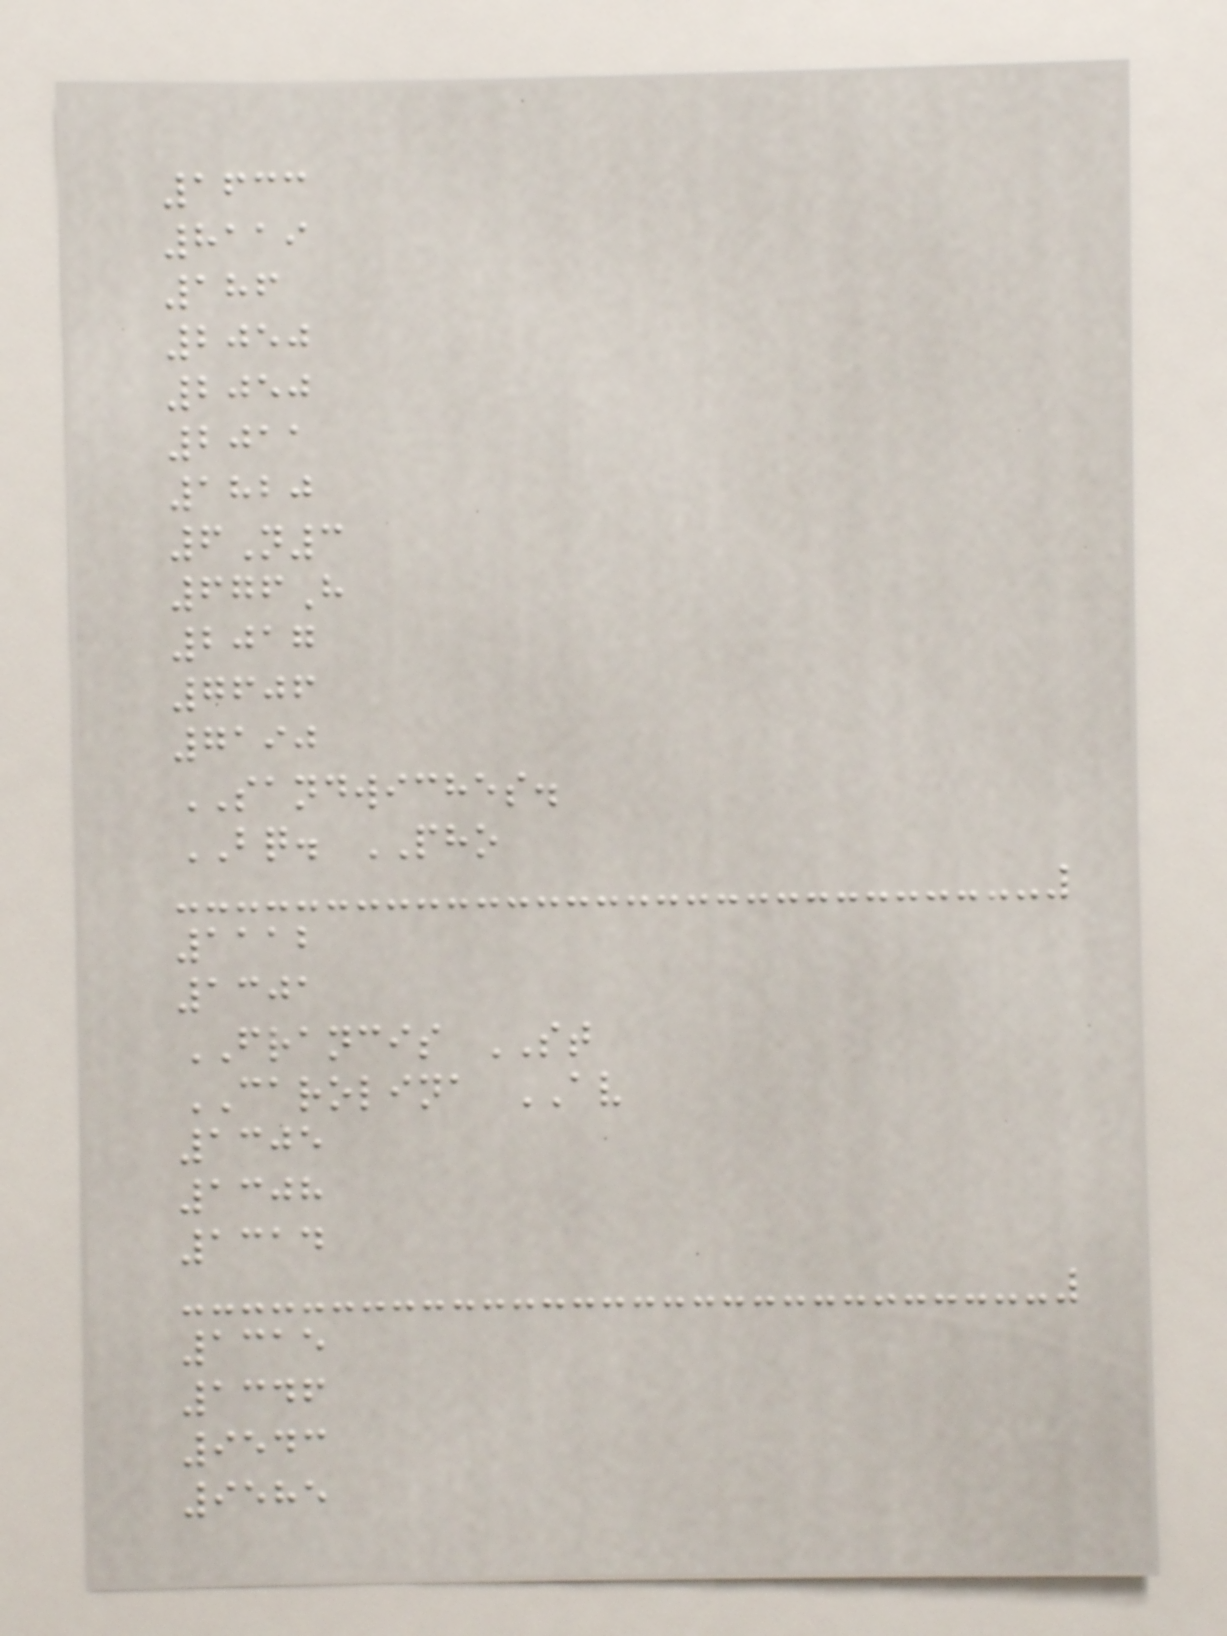1633
8119
186
2050
2050
2011
1820
6N3
676H
2017
7606
7190
SANDWICHES.
BQ. PHO
1112
1301
FRANCIS ST
CAROLINA AV
1305
1308
1314
1315
1346
9543
9585
